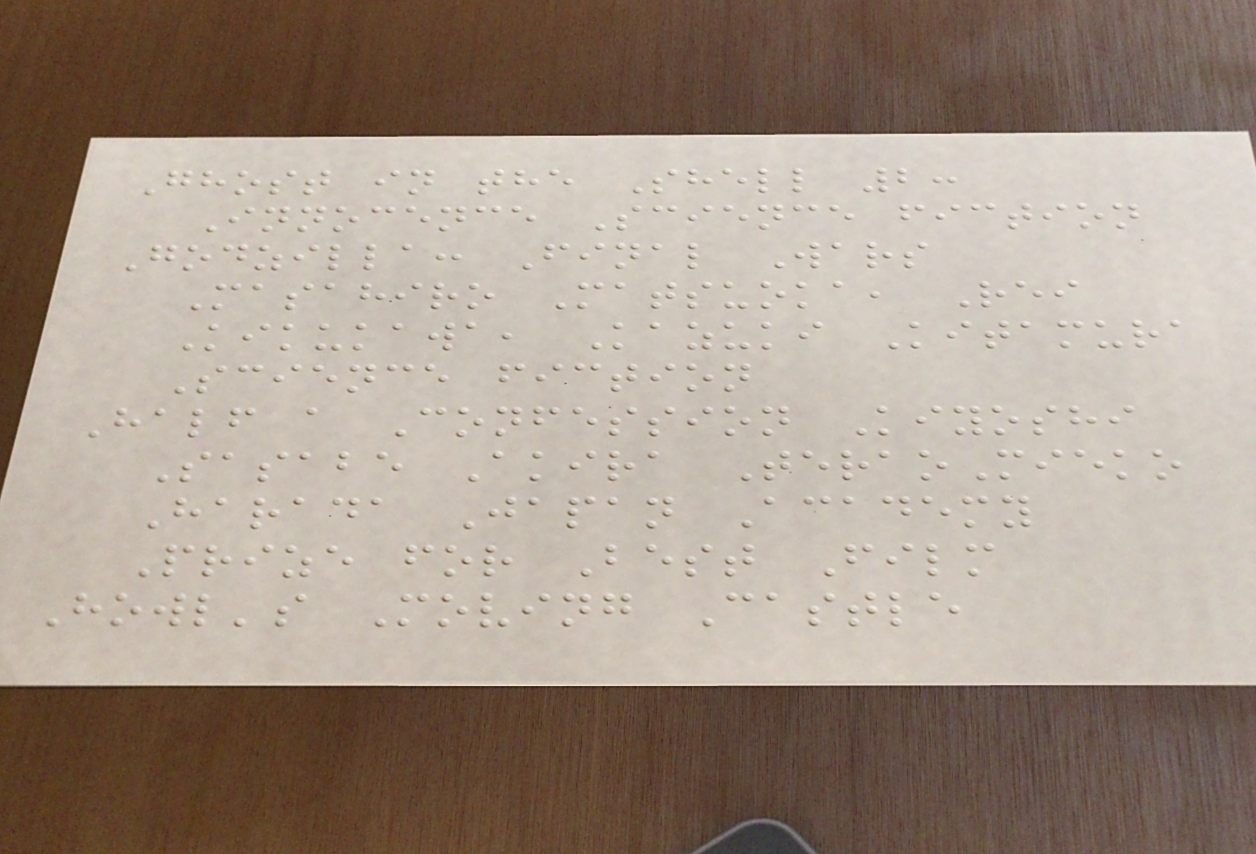Ghost in the Shell 2:
Innocence Science fiction
Godzilla: Final Wars
Masahiro Matsuoka, Rei
Kikukawa, Kazuki Kitamura
Science fiction
Half a Confession Kiyoshi
Sasabe Akira TeraoMieko
Harada Japan Academy
Prize for Best Film
Howl's Moving Castle
